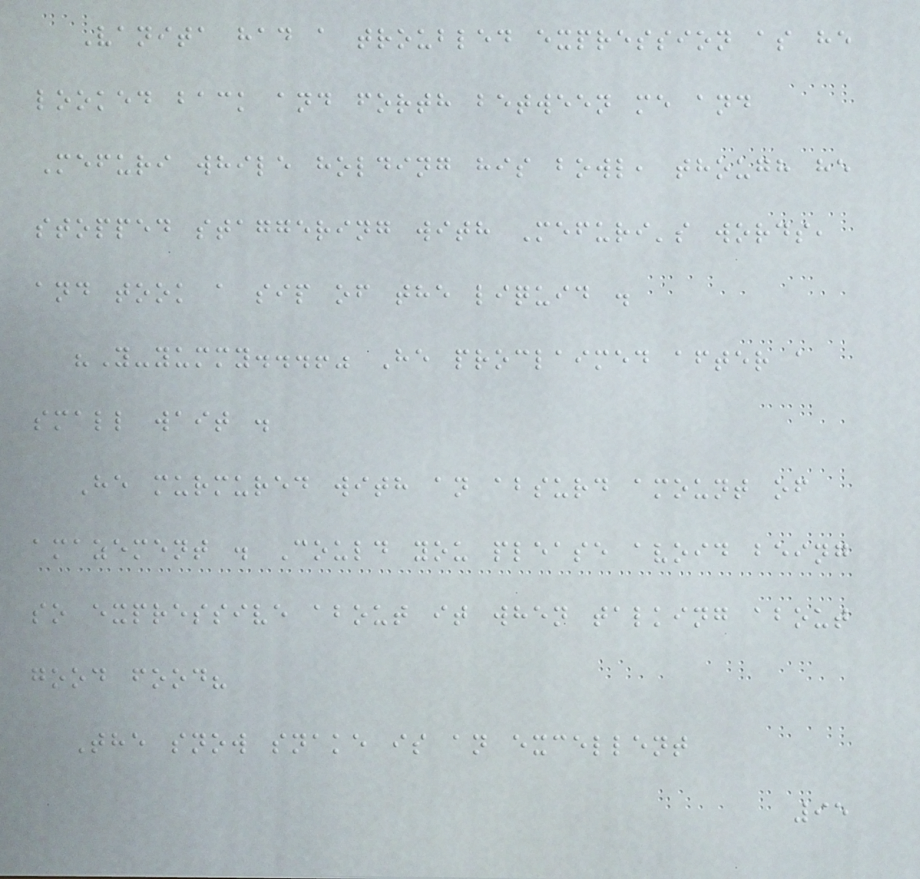Vanita had a troubled expression as he
looked back and forth between me and
Mefuri while holding his bowl, though he
stopped staggering with Mefuri's words,
and took a sip of the liquid .
"Y-yummy...!" He proclaimed after a
small wait .
He murmured with an absurd amount of
amazement . Could you please avoid being
so expressive about it when talking about
good food?
The snow snake is an excellent
95
